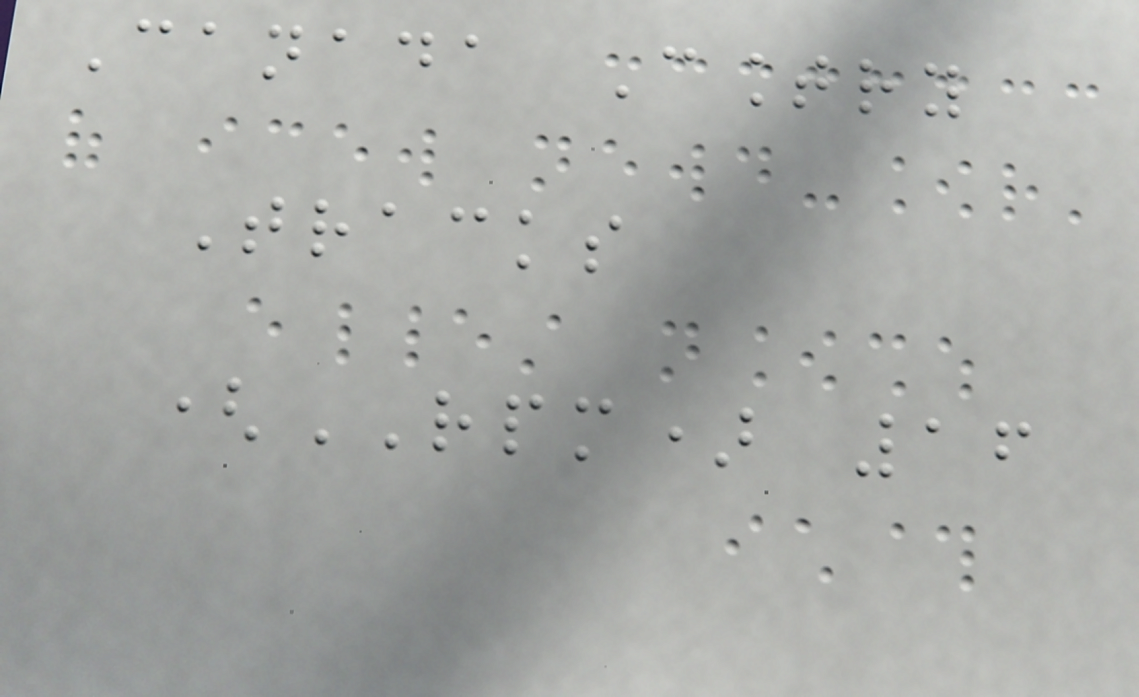Canada Country
Tracks
(RPM) 16
